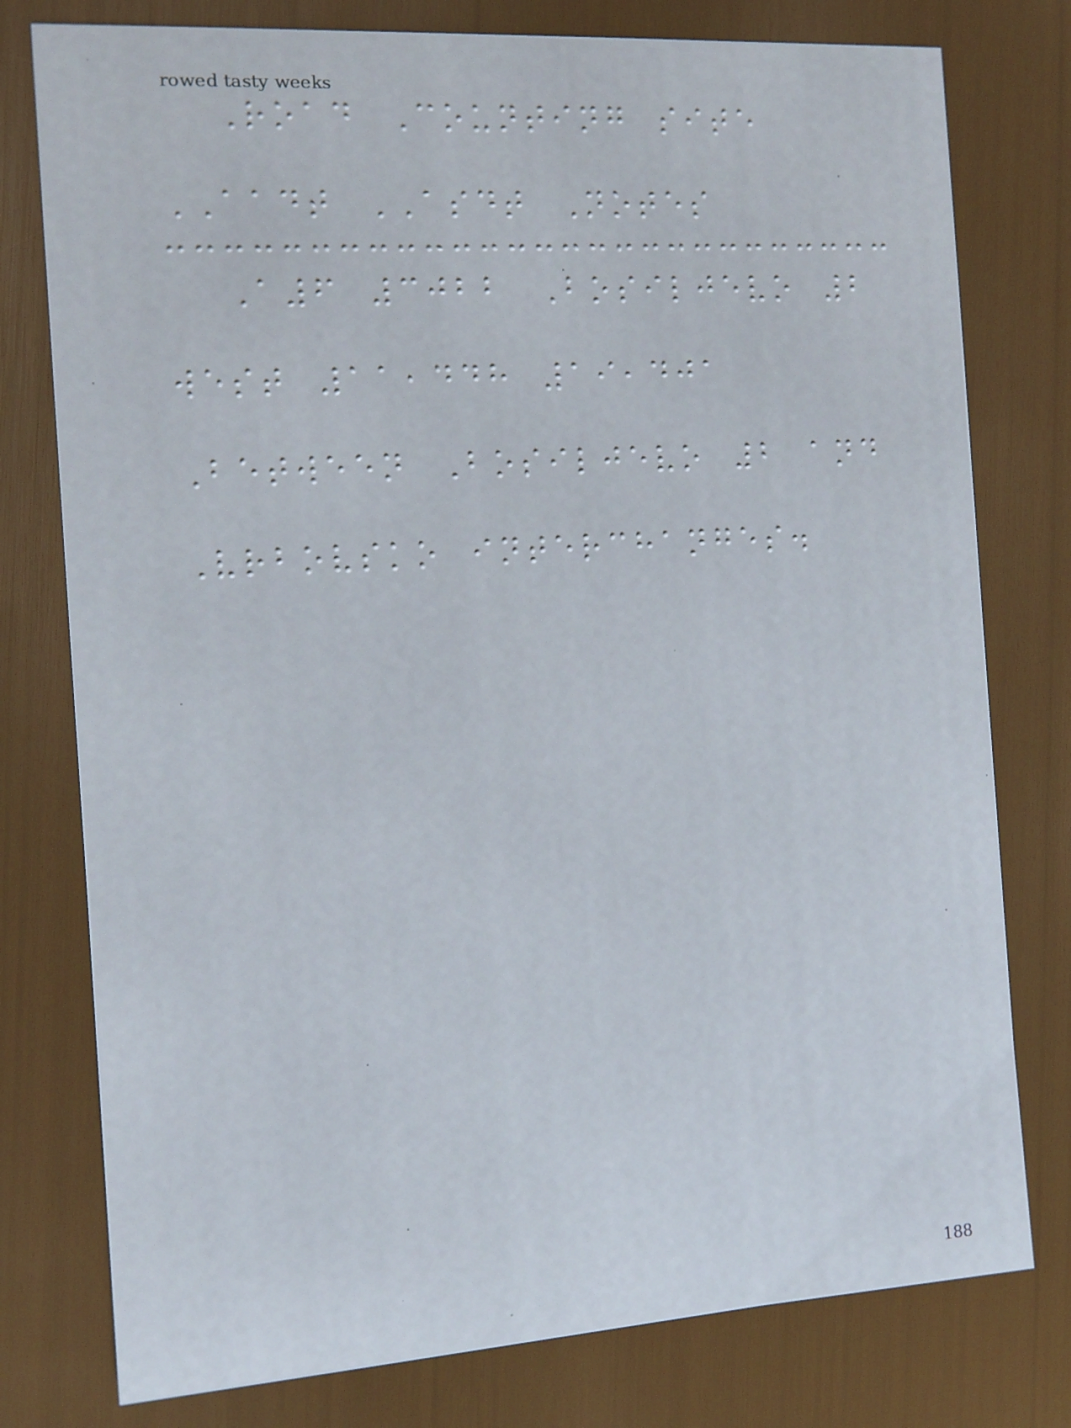Road Counting site
AADT ASDT Notes
A6 3022 Bosiljevo 2
west 11,448 19,401
Between Bosiljevo 2 and
Vrbovsko interchanges.
